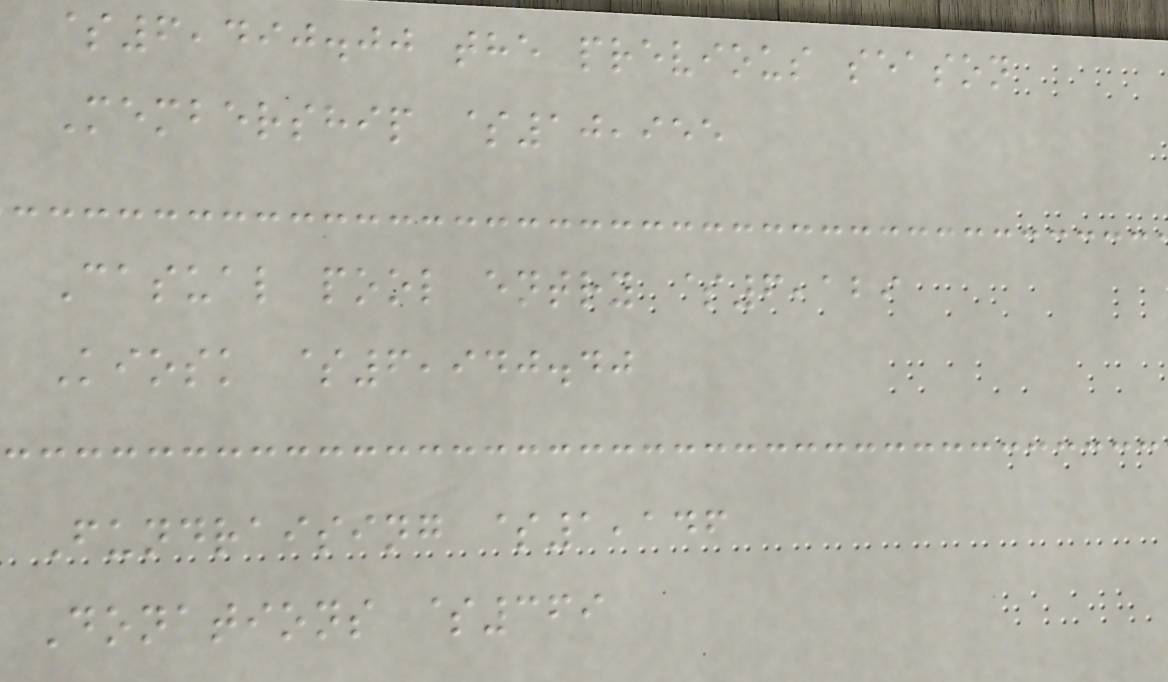$6,490.00 the previous season
Membership $10,955
Casual pool entry $6,129
Kiosk $6,940.40
Fundraising $1,146
Donations $369
